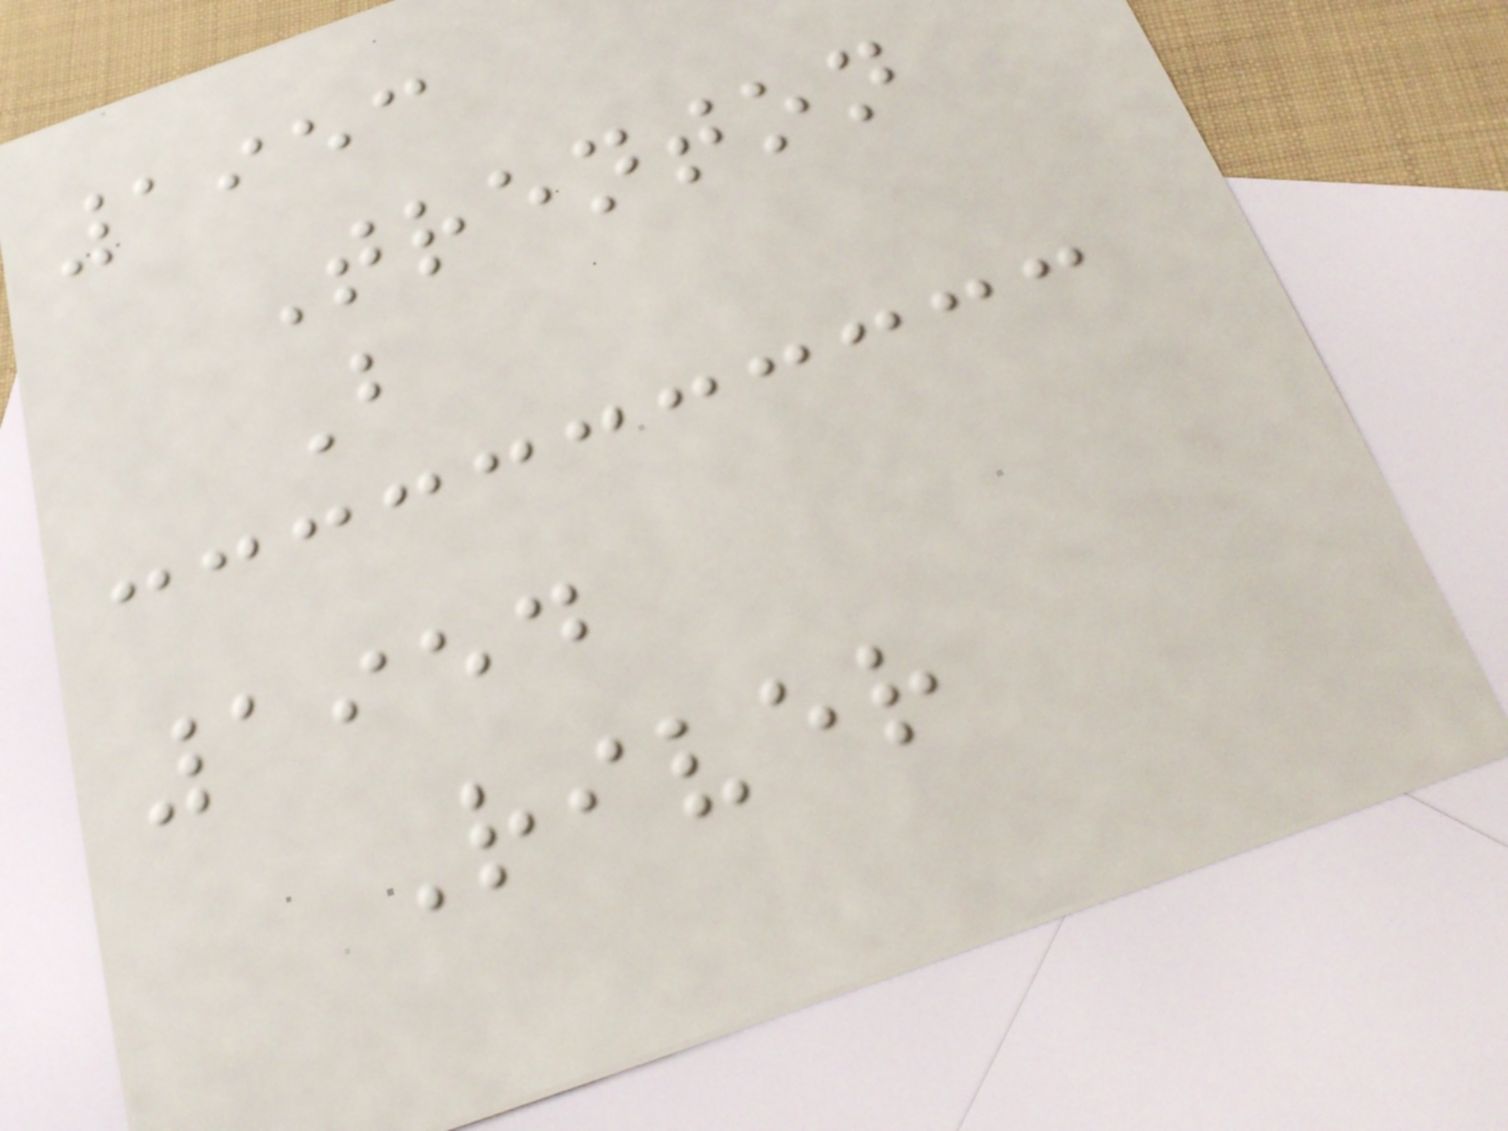1953
Trenton
B
1954
River
